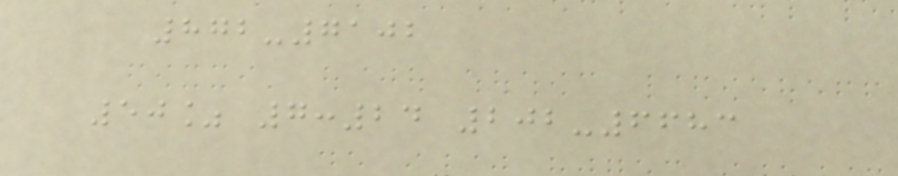872-7102
50% 7:24 202-6683
